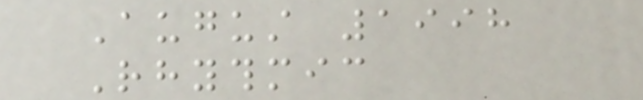August 1998
Rhythmic
